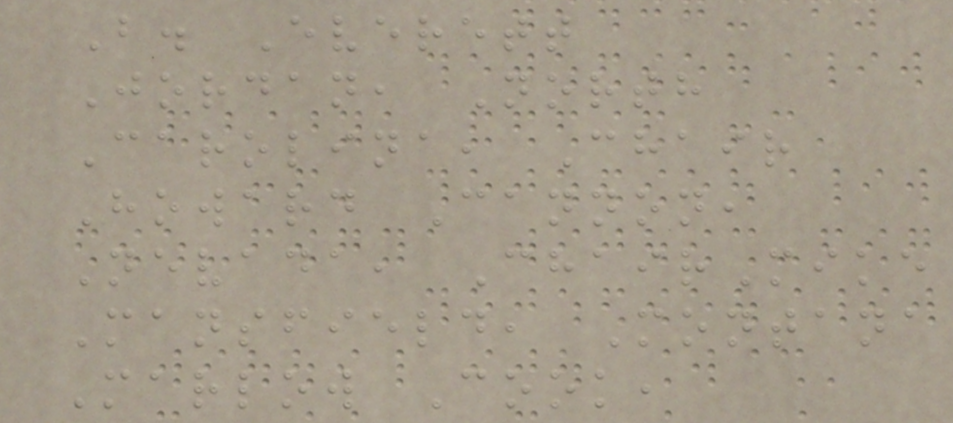B. Everett
Jordan, North
Carolina, Chair
Howard Cannon,
Nevada, ChairMike
Mansfield, Montana
Marlow Cook,
